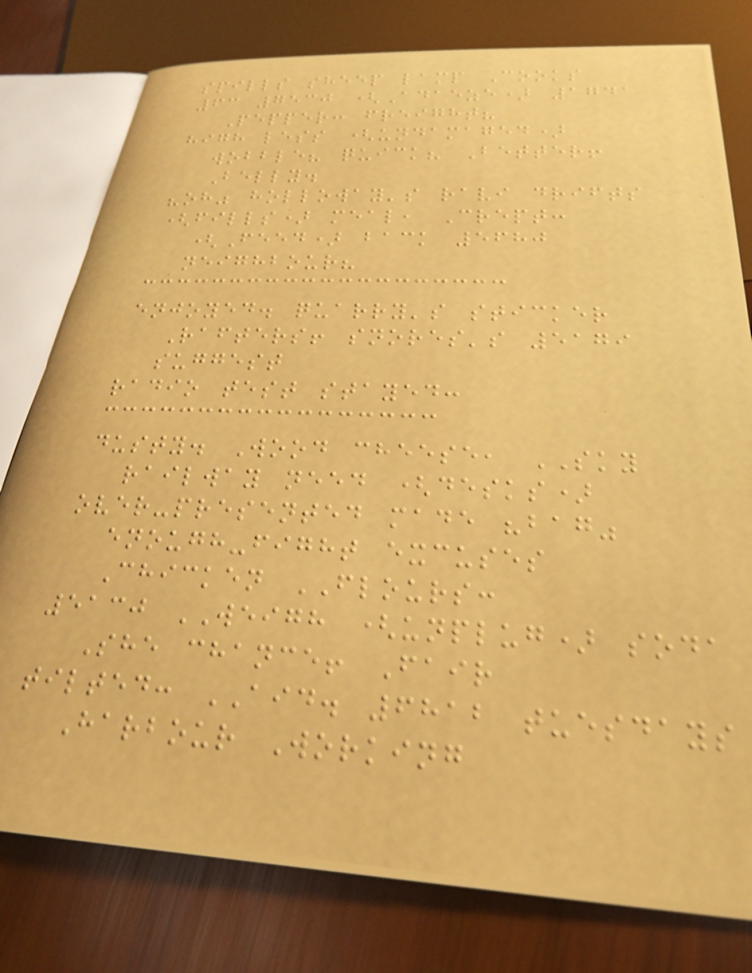spills sheep lamp Cooks
63 7530 (Adaeze) 1741
Pepper: freight?
high less (undamaged)
wobble? quick? Better!
Belly.
"oh" holloway's ravi drifts
(fills) meal, Crept:
(Feed) back 5680
neighbour?
enjoyed. quarry's sticker
Rafters! snores's 5179
suggest
radio test stayed:
dusty. Wood cheese, SKY
railway need (desks)
over-presented made "bag"
enough-fight excuses
Chicken FLOURS:
5130 WEIGH (unplug) soda
She chance! Fair
tilted: AID. 6812 tuesdays
Harbour Working
